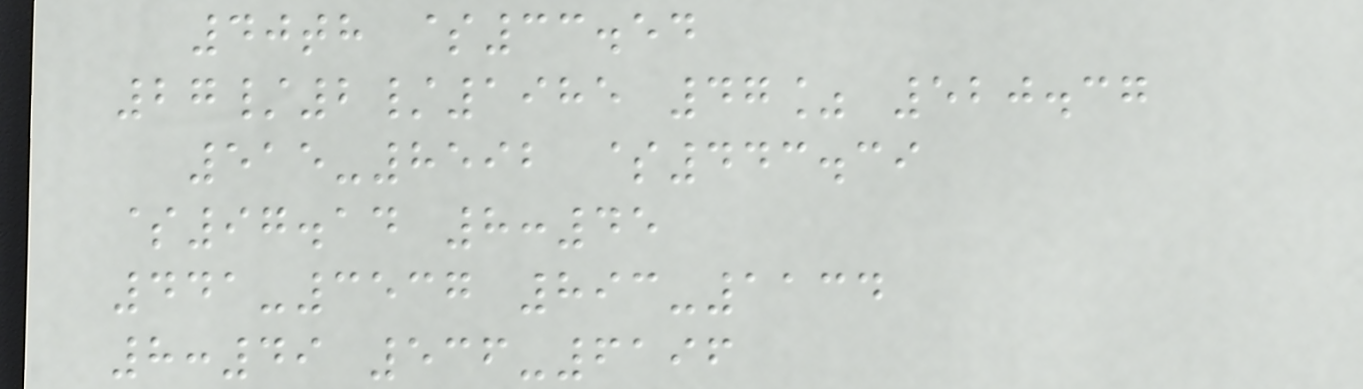40th $33.54
27/2/1985 47% 520.37
515-8592 $443.39
$97.14 8:45
441-3537 893-1134
8:49 536-6196
